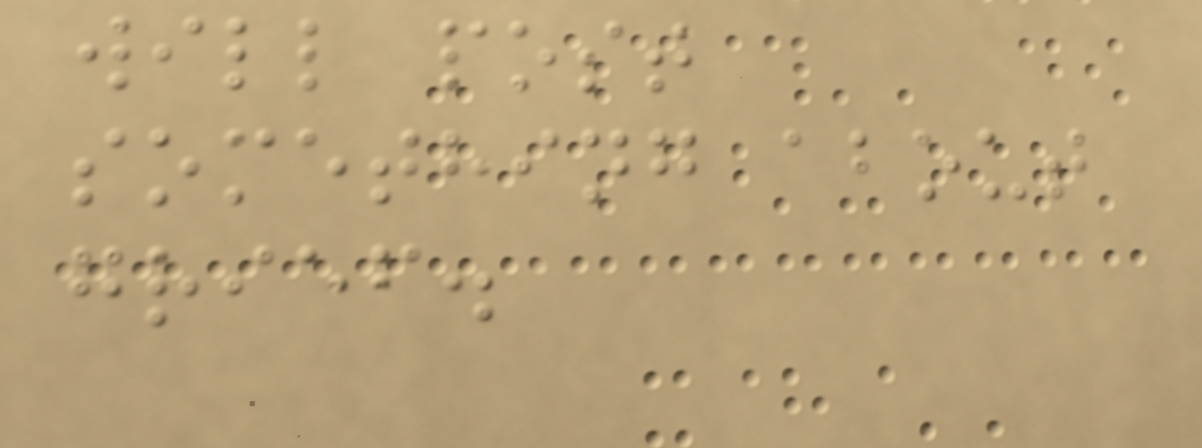will post
something about
grief.
